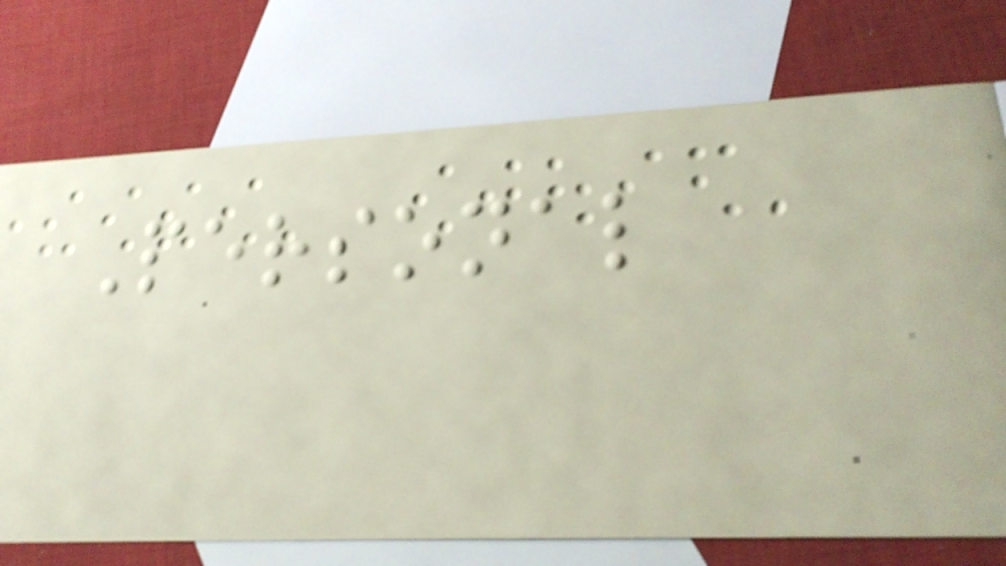Personal
